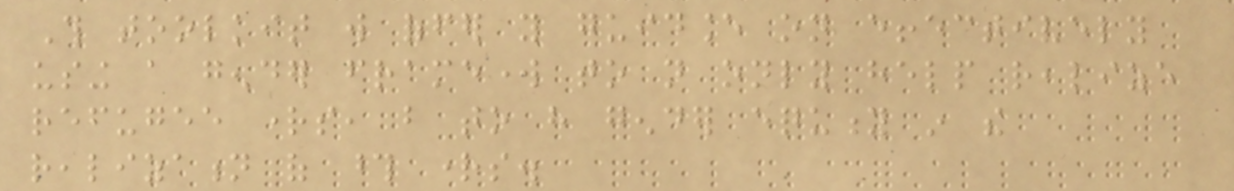This toolkit will offer you guidance on effectively
using a gender framework to not only help realize
refugee rights, but to have gender equity in the
realization of those rights.
